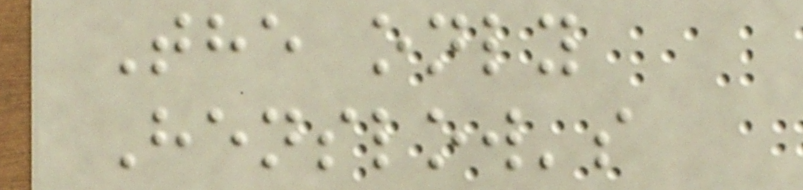The only
Henslow's
